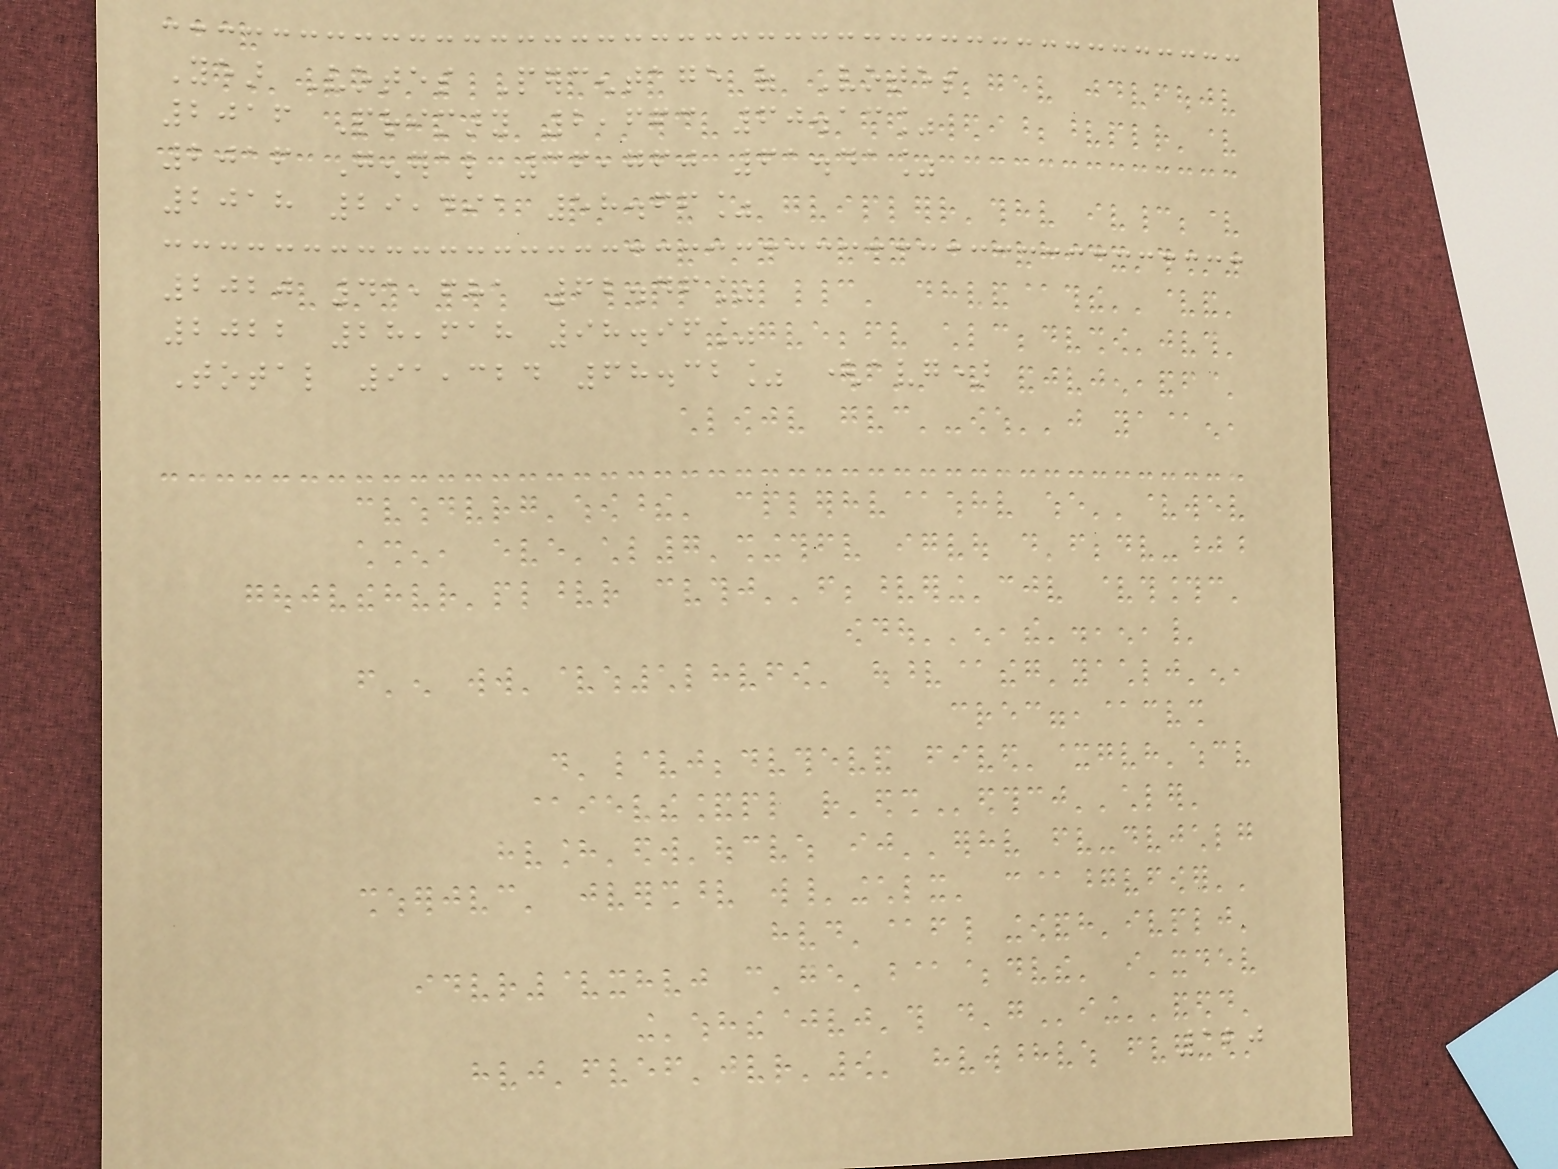Year Votes Percentage of Votes
2016 Primary 2,663 60.13%
2016 General 36,760 61.41%
2018 29,491 58.66%
2020 41,681 62.46%
2022 28,618 98.96%
Total 91,324 68.32% (avg)
120
